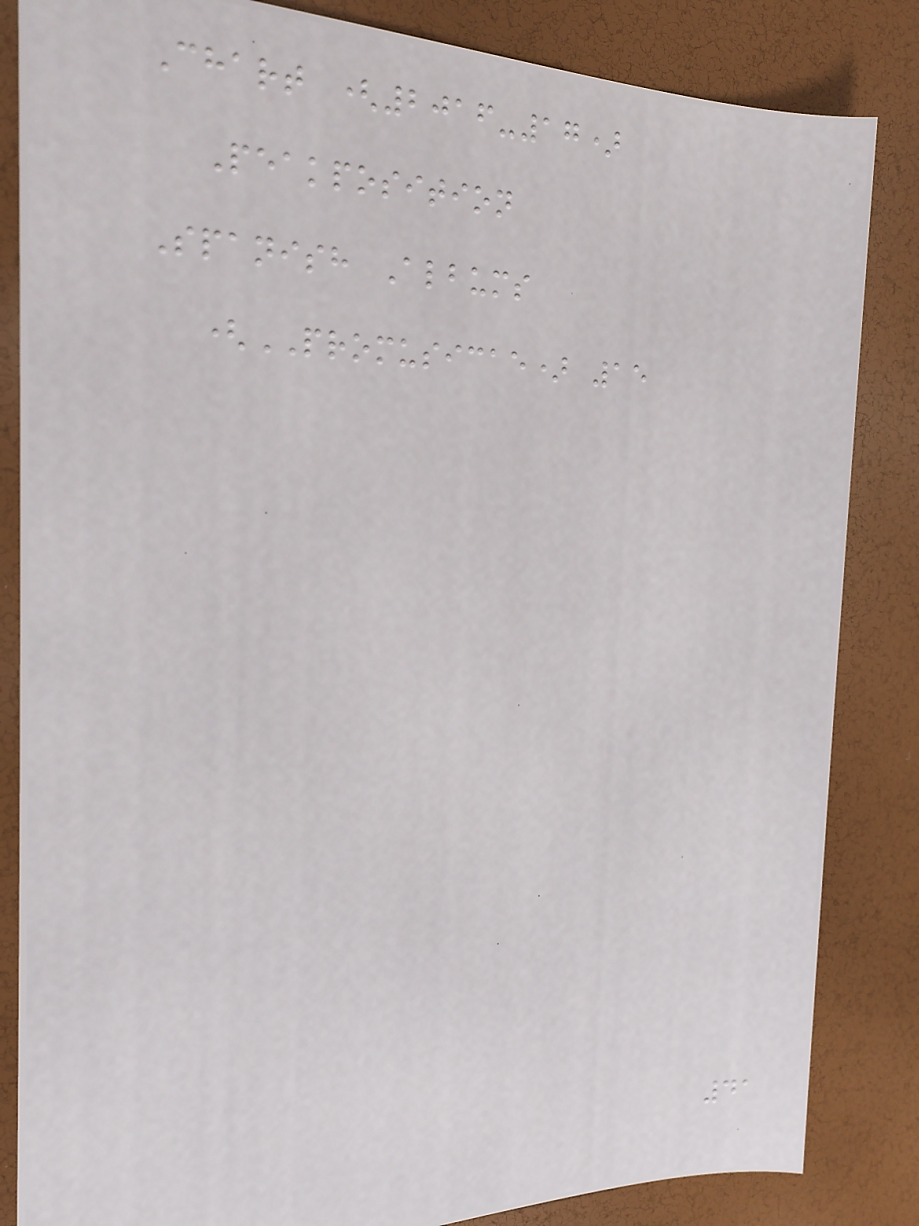Chart (2016-17)
Peakposition
Spanish Albums
(PROMUSICAE) 15
41
